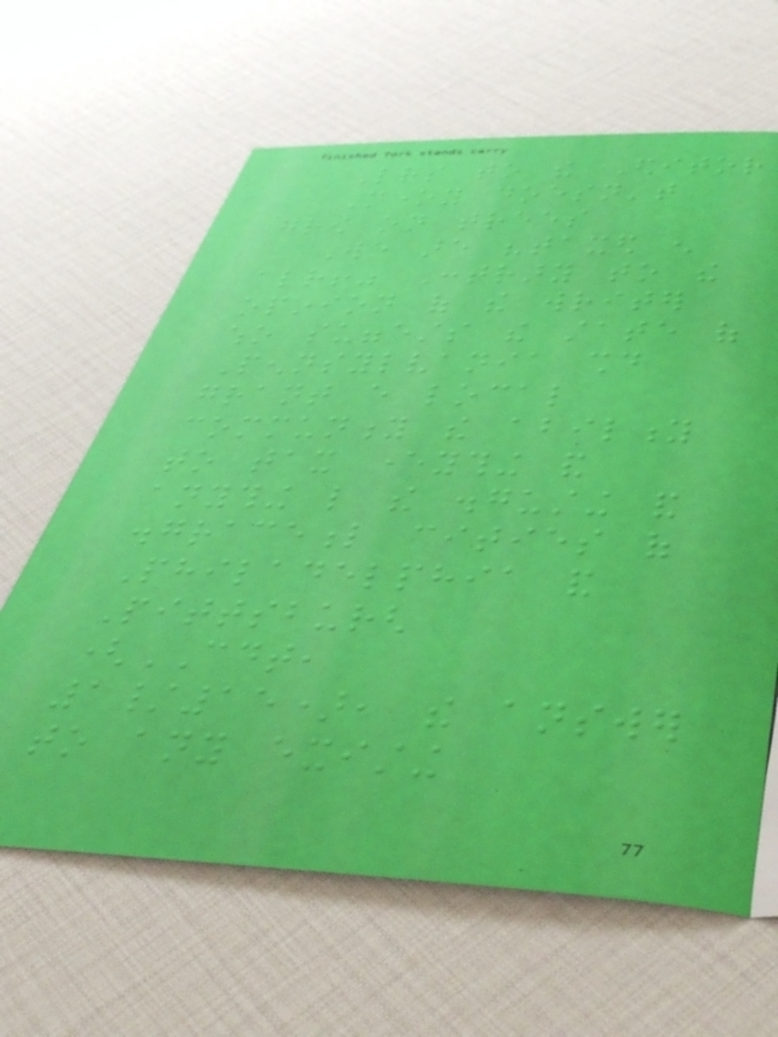Letters to the Editor
Money doesn't
grow on trees
We are "taxed enough
already!" Contrary to the
opinion of the writer
who suggests the state of
Pennsylvania should
grant every local
community the ability
to tax everything and
anything like the disgusting and
disgraceful cities of
Philadelphia and
Pittsburgh
(CDT,
1/15), the answer
to any existing
